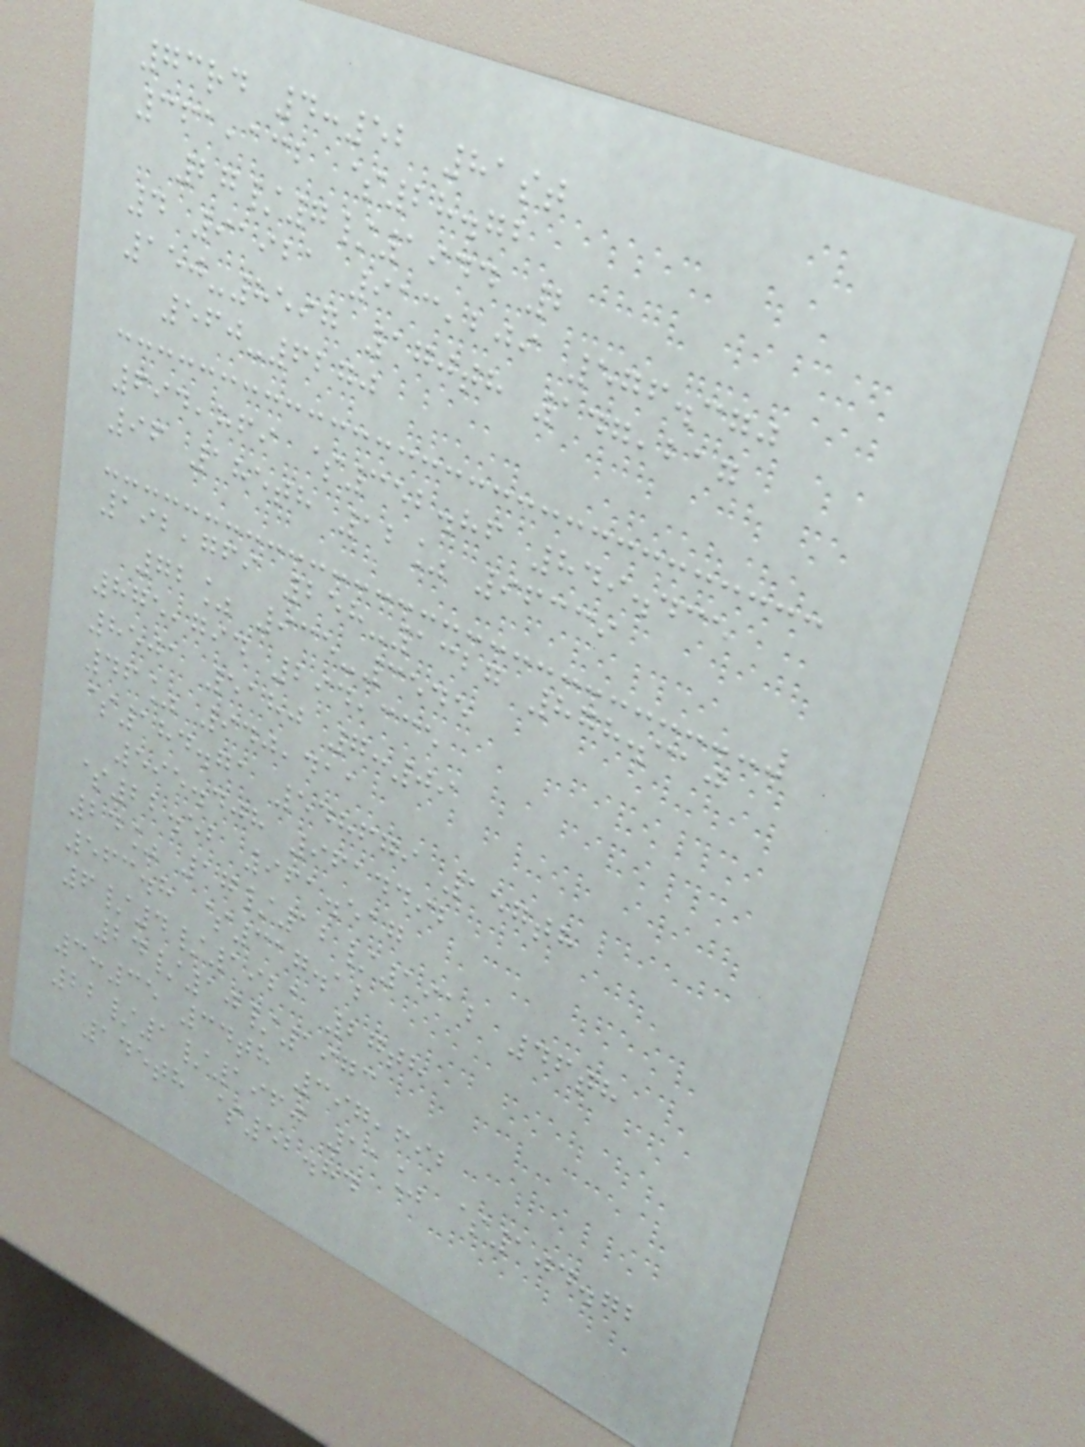73rd 4:52 81st
361,132 $28.72
27/7/1944 2
4 91921 913,209 576.370
150-8597 170th 147,217
560-6270
694,869 $352.86 849.435
96 185th 12% 96339
192,769 258-1327 878.310
72% 935-3545
875,794 294,335
8501 5180 7:09
46% 940,411
$184.71 548679 157th
595.408 9614492
$22.52 961.517
24% 17/12/1912 46th
563.8 $317.12
6/4/1921 27th
24/10/1973
3:35 34th 397,692
22/1/1960 11% $104.72
145th $52.84
